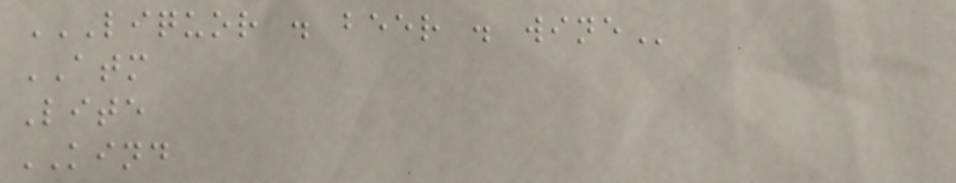LIQUOR . BEER . WINE
ATM
Lite
KIND
